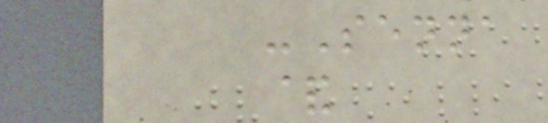-Senna
&
